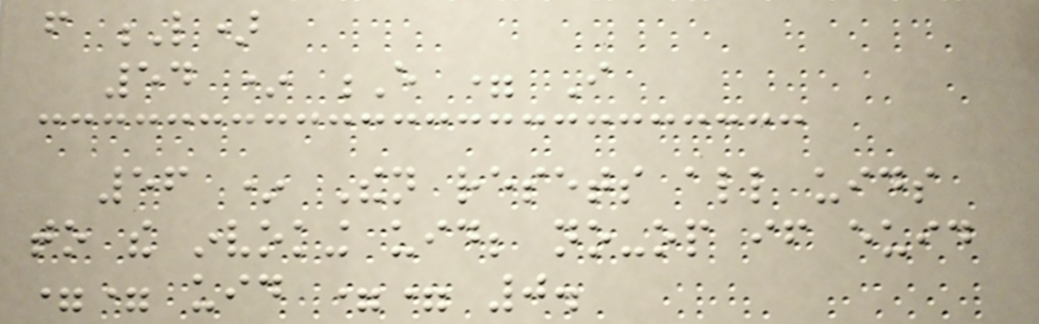from L)
54 * E = I
56 * Then resets all uids
to the invoking uid; no-op if euid
== uid == 0.
